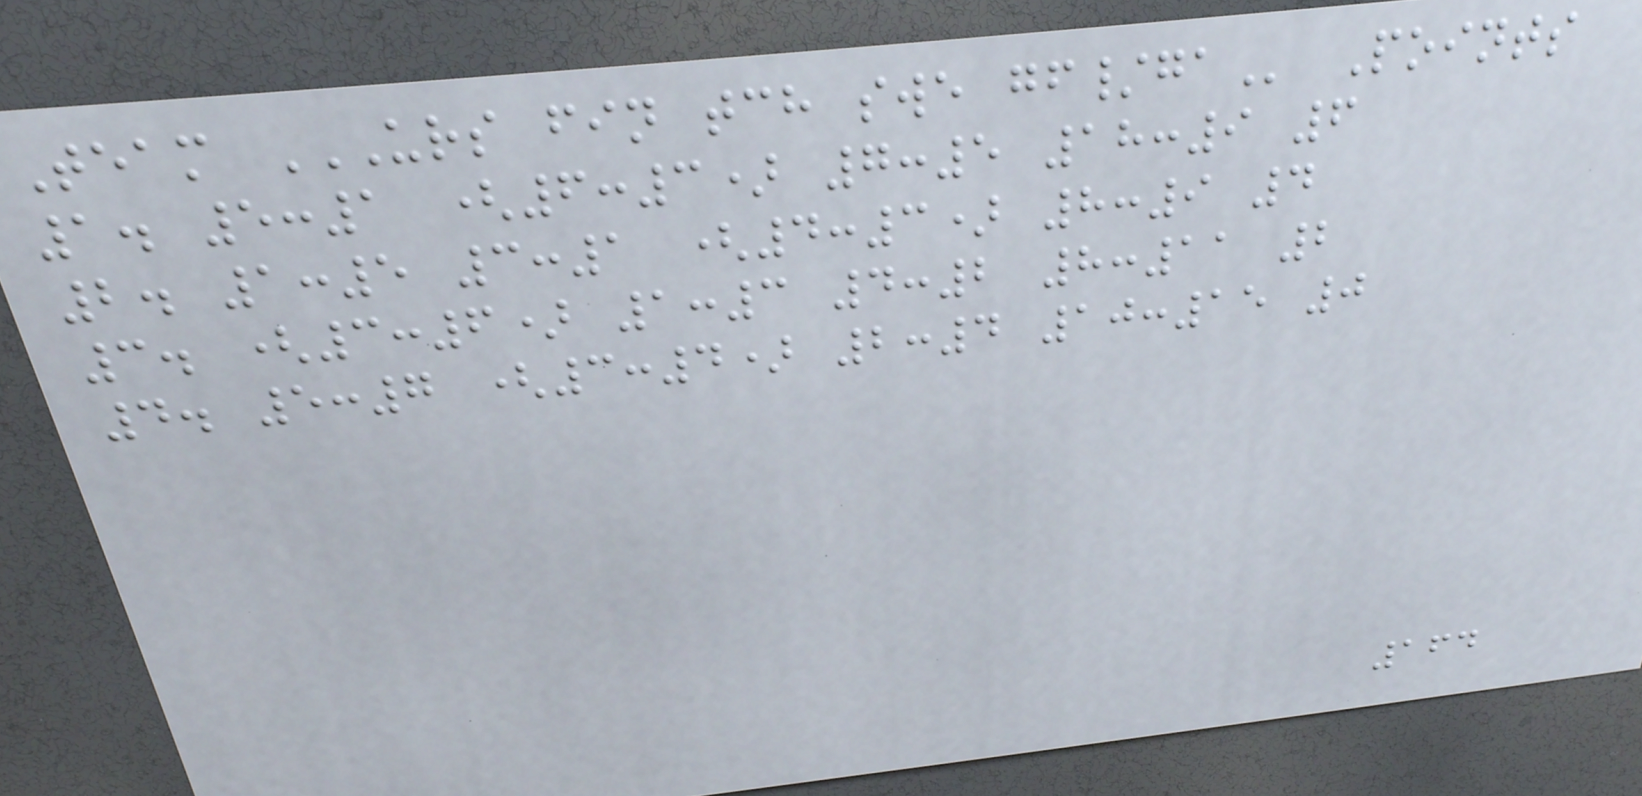Team URS FIN TCH SWE GF/GA Points
1. 5:1 (6:3) 7:5 18:9 6
2. 1:5 3:1 (4:3) 8:9 4
3. (3:6) 1:3 4:2 8:11 2
4. 5:7 (3:4) 2:4 10:15 0
164
